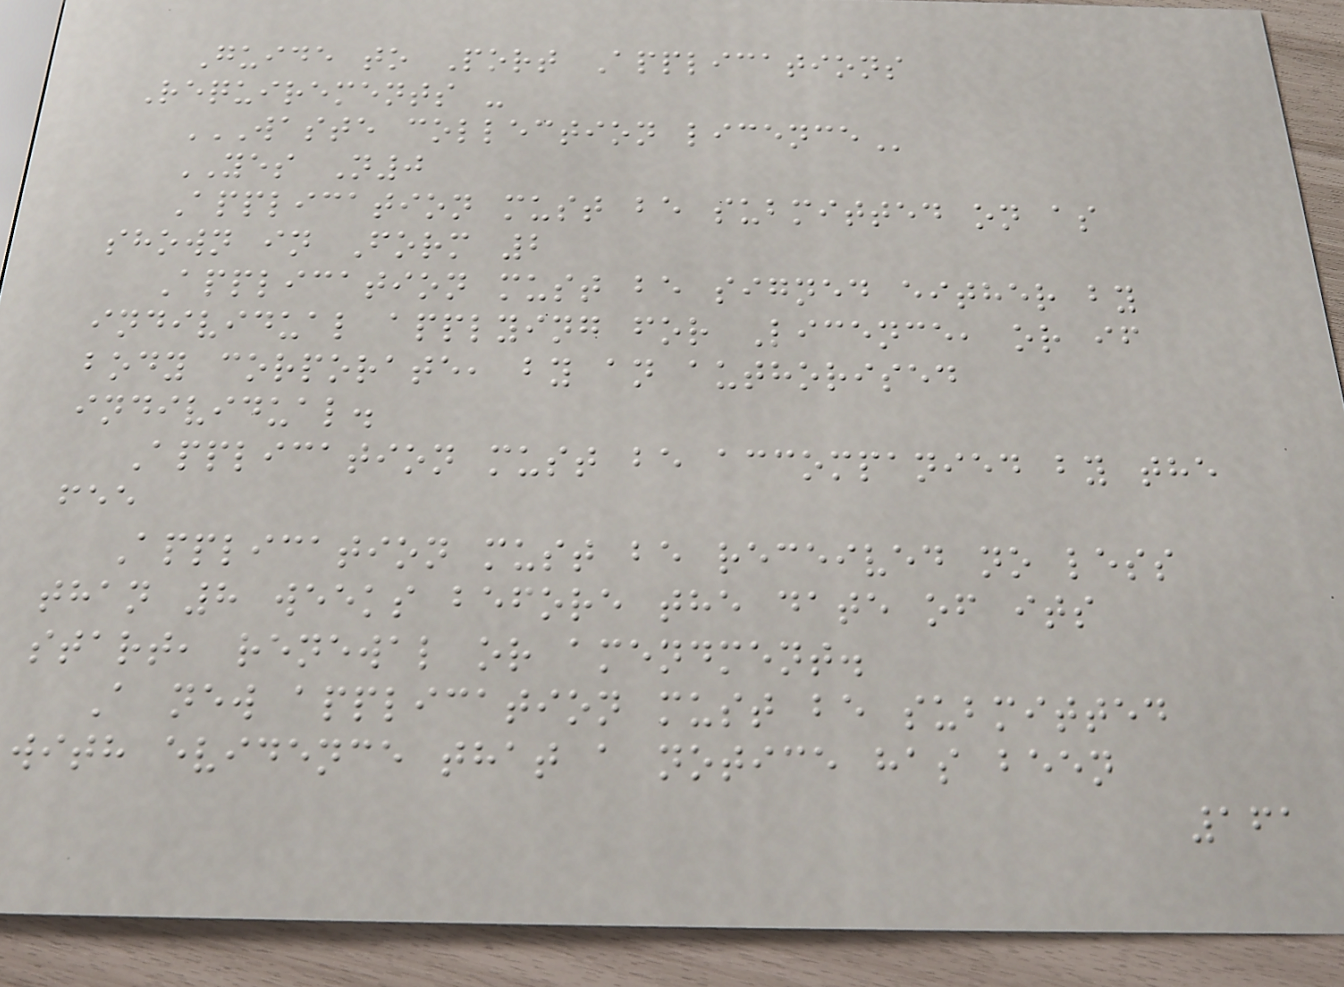Guide to Port Applications
Requirements -
WASTE COLLECTION LICENCE
YES N0
Application must be submitted on as
shown in Form 2
Application must be signed either by
individual applying for Licence, or if
body corporate, by an authorised
individual.
Application must be accompanied by the
fee
Application must be received no less
than 8 weeks before the date of its
start, renewal or amendment.
A new application must be submitted
with evidence that a notice has been
161
